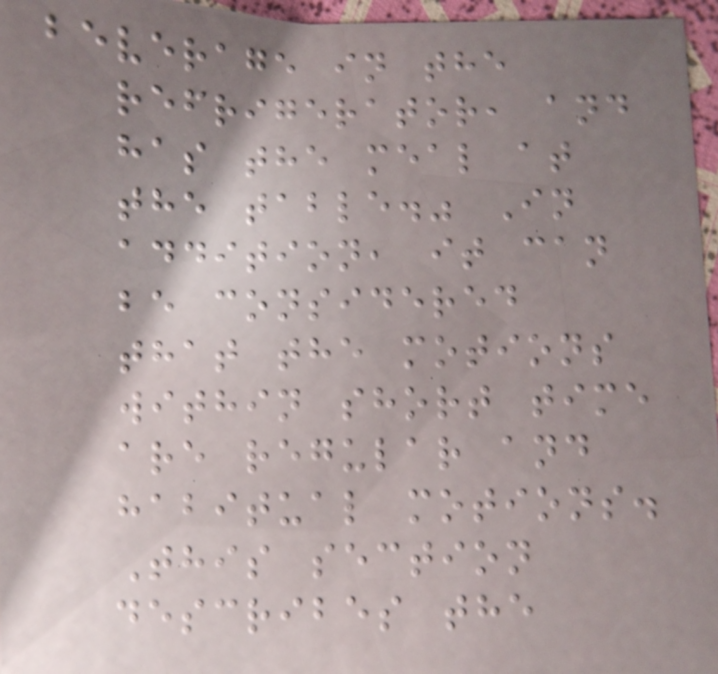beverage in the
refrigerator, and
has the meal at
the table." In
addition, it can
be considered
that the motions
within short time
are regular and
habitual motions.
This section
describes the
